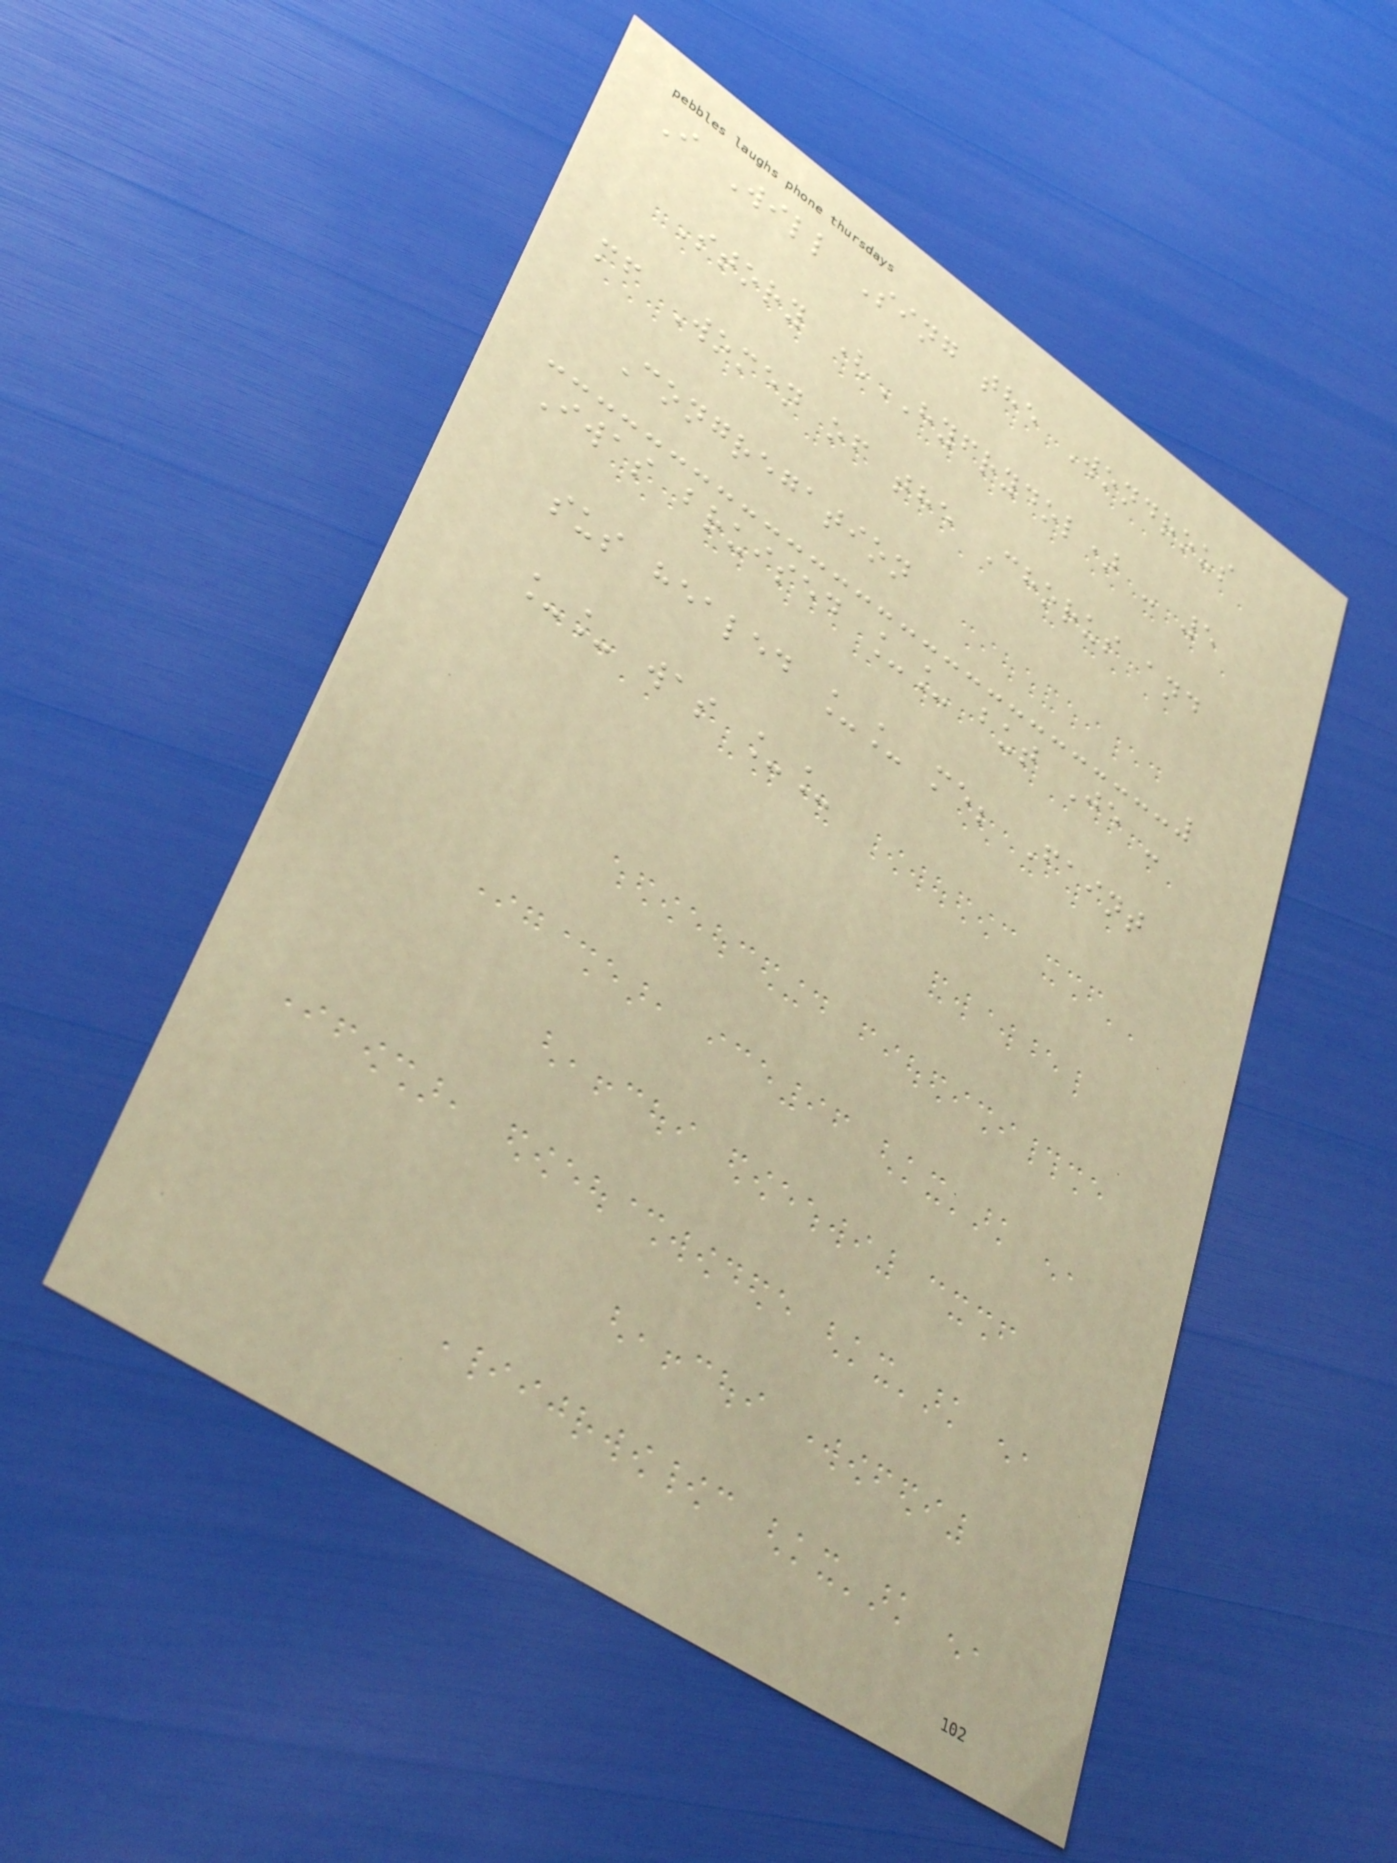I Will Sing the Wondrous
Story (HYFRYDOL) - 5
mf Women of the Chorus and
Congregation
Iwas bruised __ but Je -
sus healed __ me; Faint
__ was __
